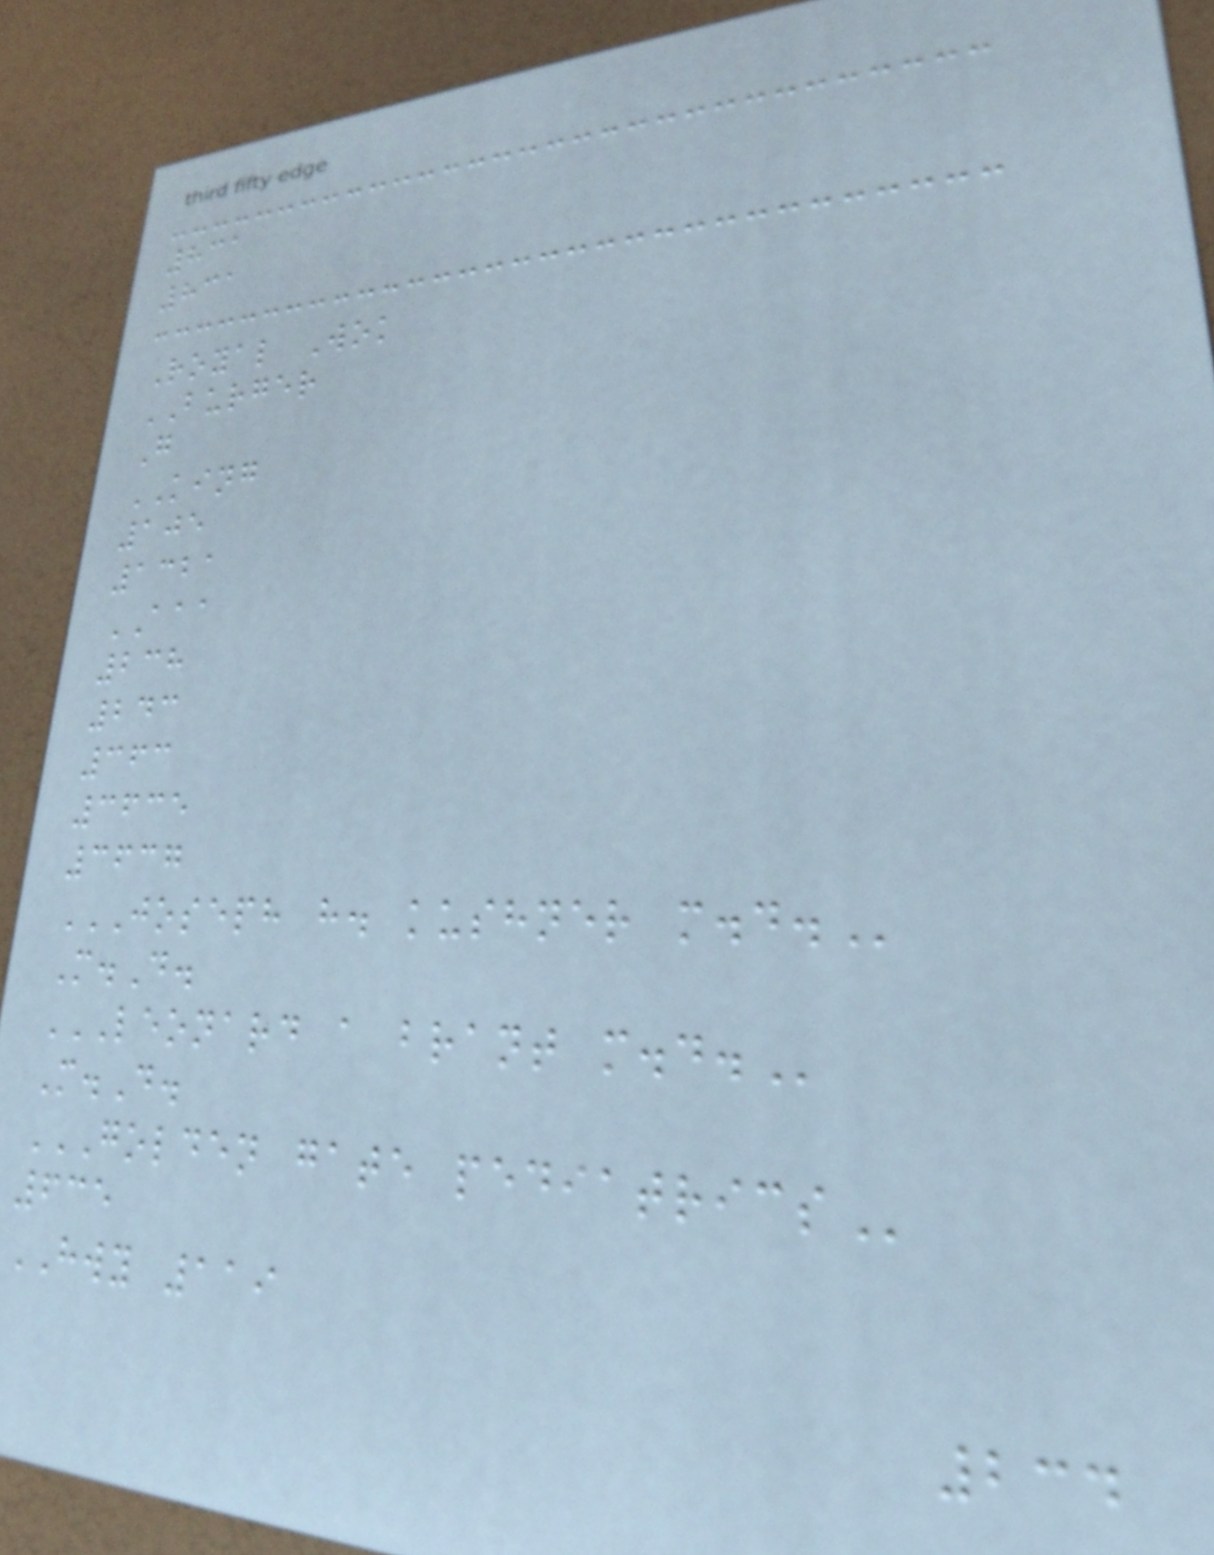831
831
Royal Wok
BURGER
G
KING
105
1321
AAA
238
243
363
3635
3637
JOSEPH H. KUSHNER M.D.
M.D.
LEONARD A BRANT M.D.
M.D.
GOLDEN GATE PEDIATRICS
635
HWY 119
234
